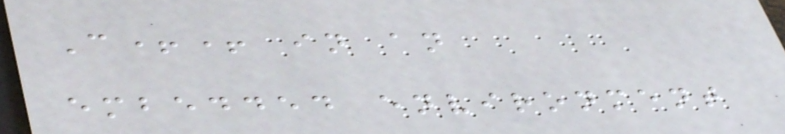C++ in an
embedded environment
